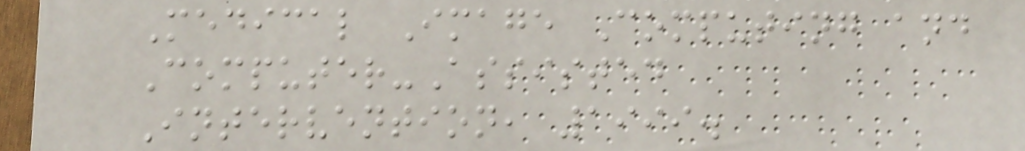Medical Image Computing and
Computer-Assisted
Intervention, 1999.
